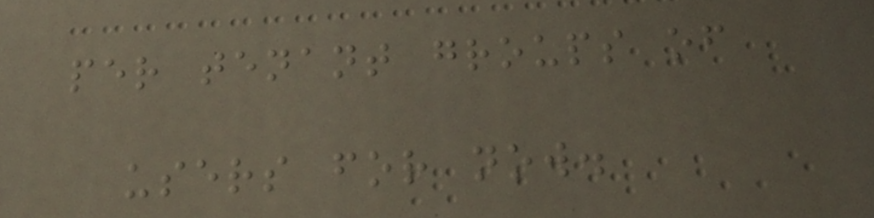per tenant groups of
users for now.
